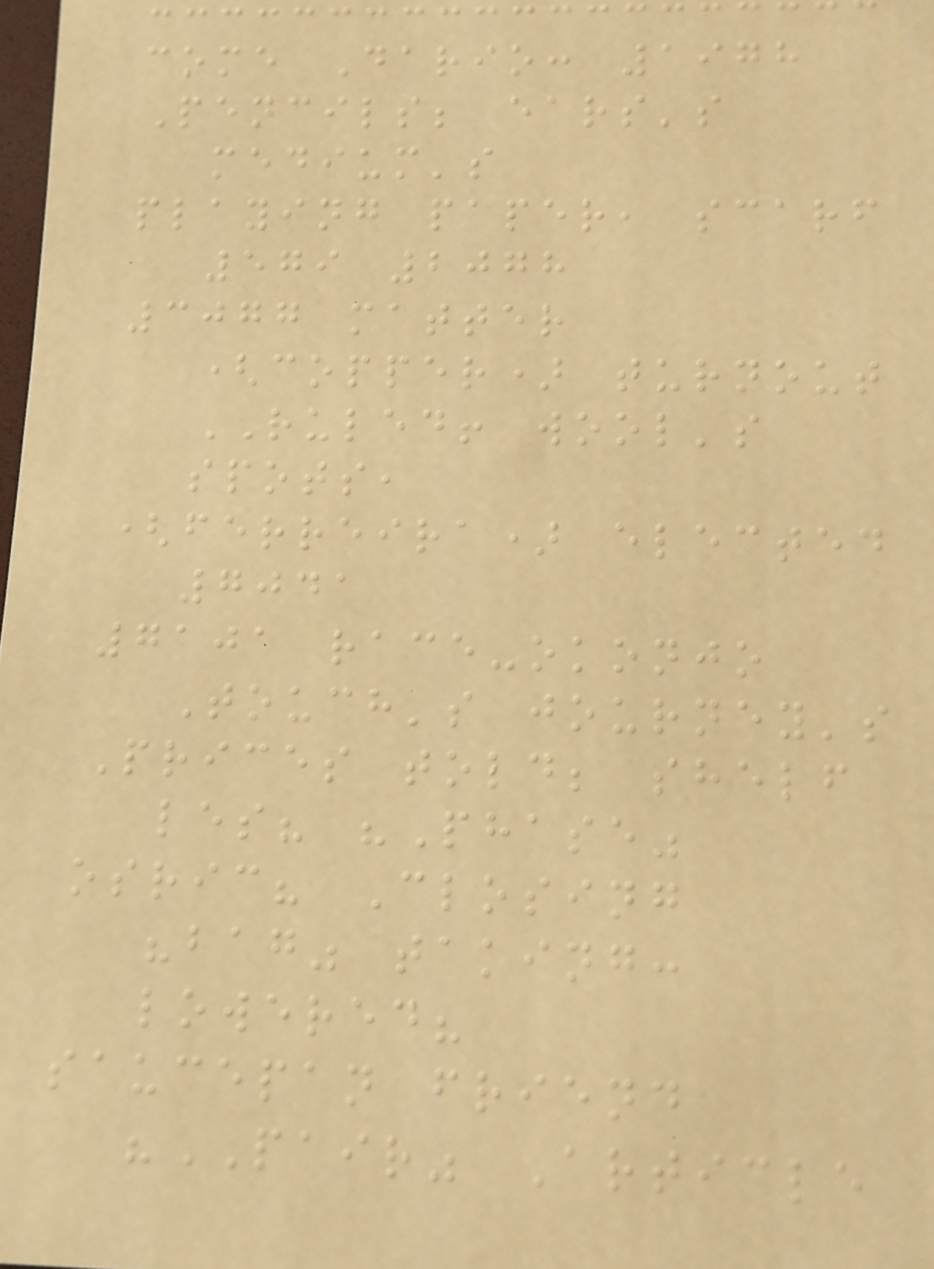come Dario: 1978
Pencils; ears's
medium's
playing paper, scarf
579 2078
3077 matter
(copper) turnout
RULED! wool's
spots,
(ferreira) elected
7041
7101 race-okonjo
Touch's journey's
Prices told; shelf
les? "Phase"
osric? Closing
"bag" taking:
lowered?
saucepan friend
"PAIR" Article
